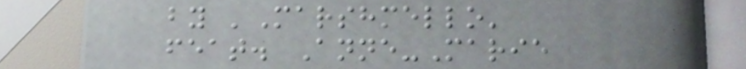by 'Marshmello'
feat. Anne-Marie
